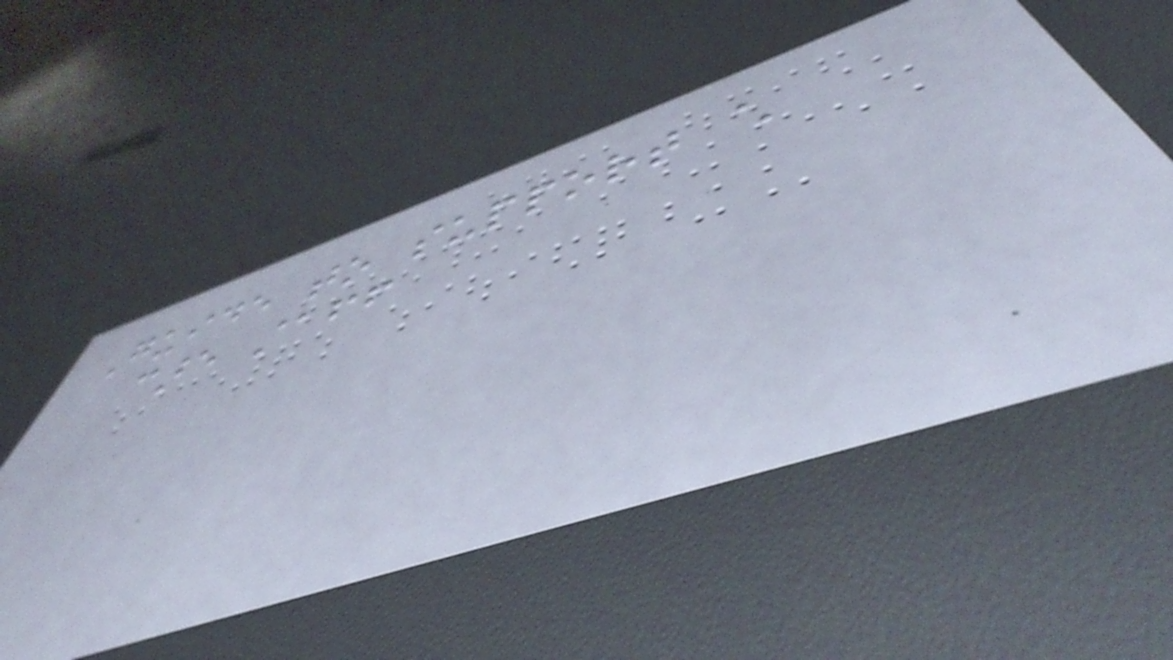Guide to support child
care staff
